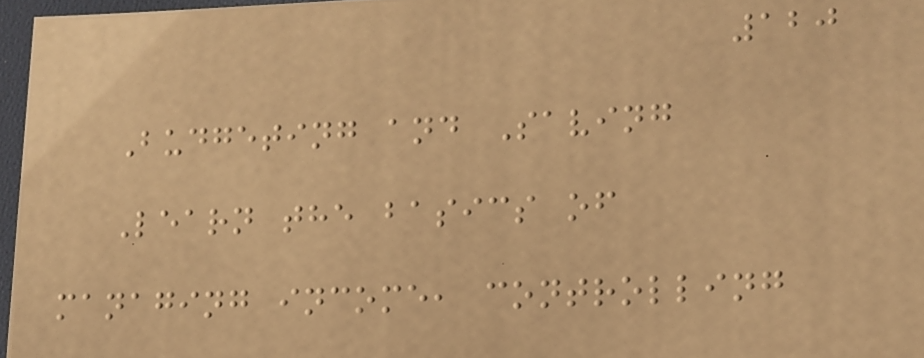120
Budgeting and Saving
Learn the basics of
managing income, controlling
